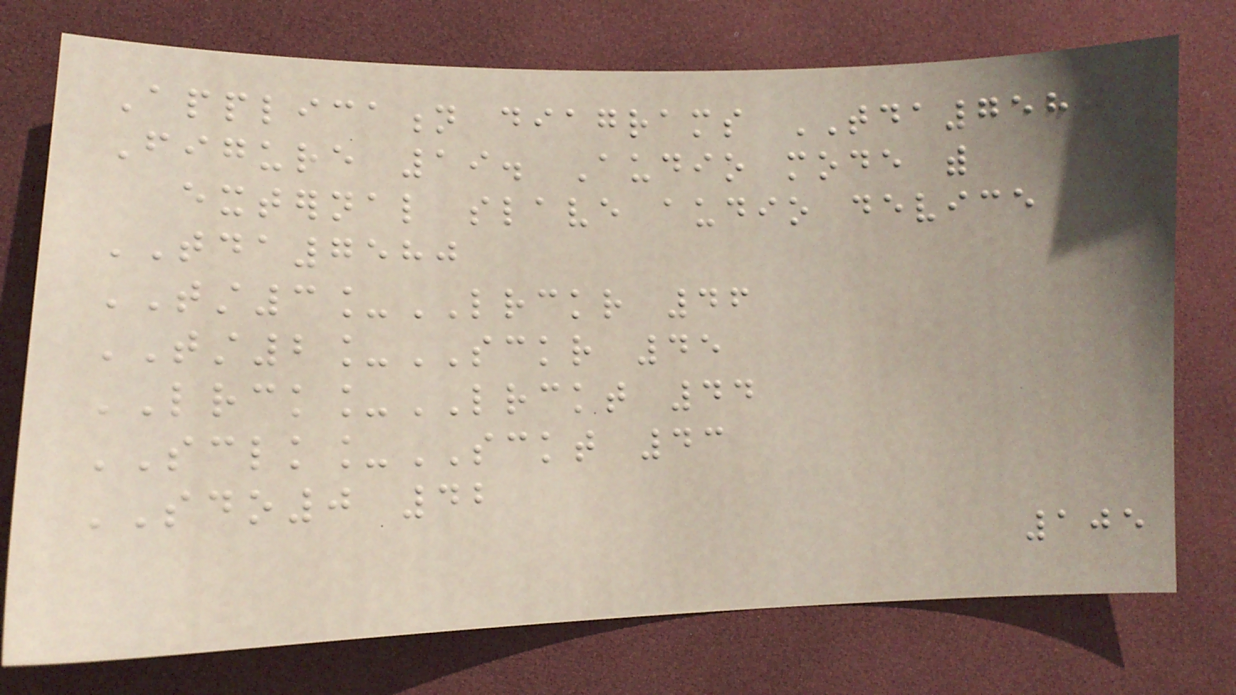Application diagrams TDA7580
Figure 19. Audio mode with
external slave audio device
TDA7580
TST3_LRCKR 46
TST2_SCKR 45
LRCK_LRCKT 44
SCLK_SCKT 43
SDO0 42
105
